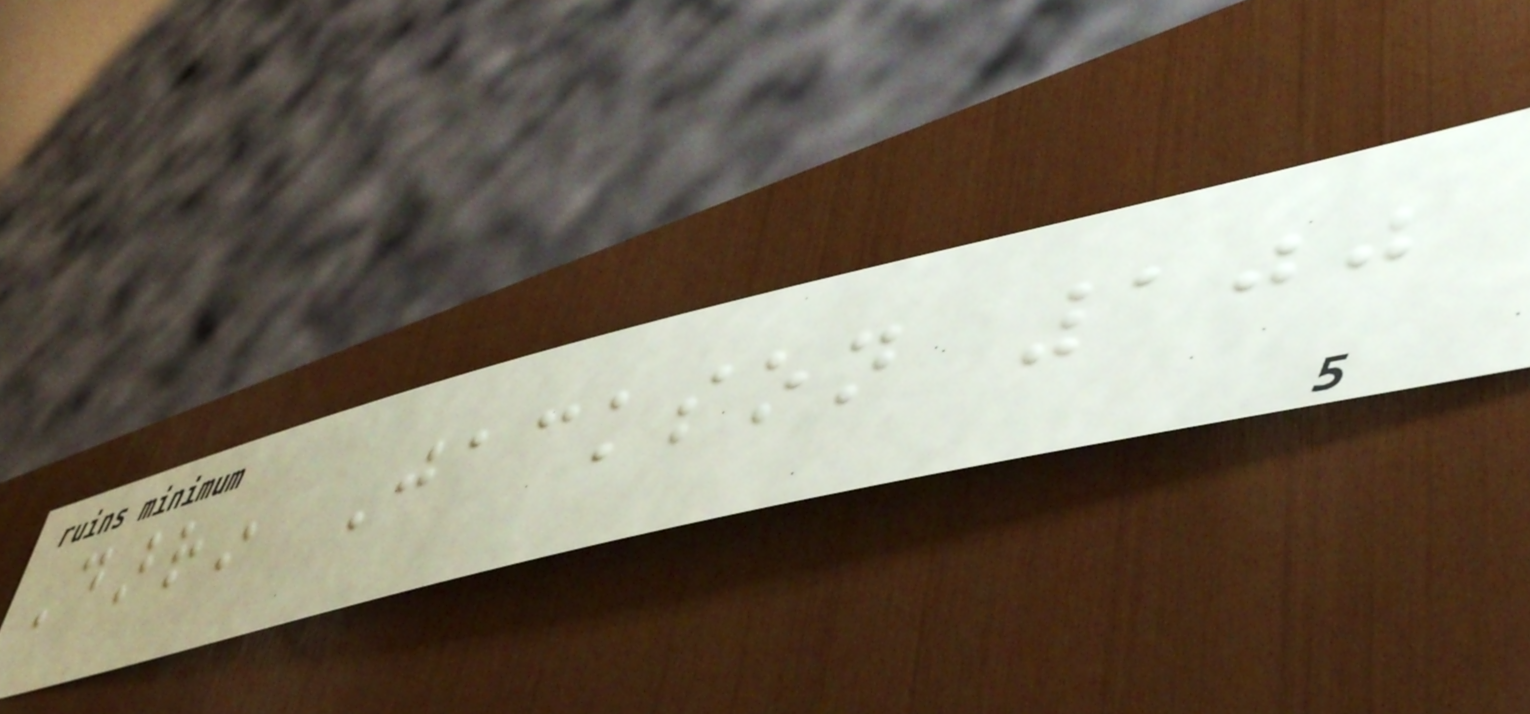Darrin Jackson 100
